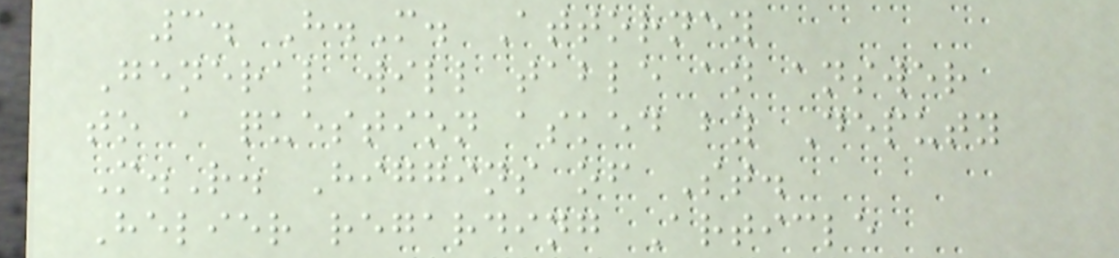3. H.M. Attorney
General will table an answer
to a question asked by Deputy
M.R. Higgins of St.
Helier regarding Article
